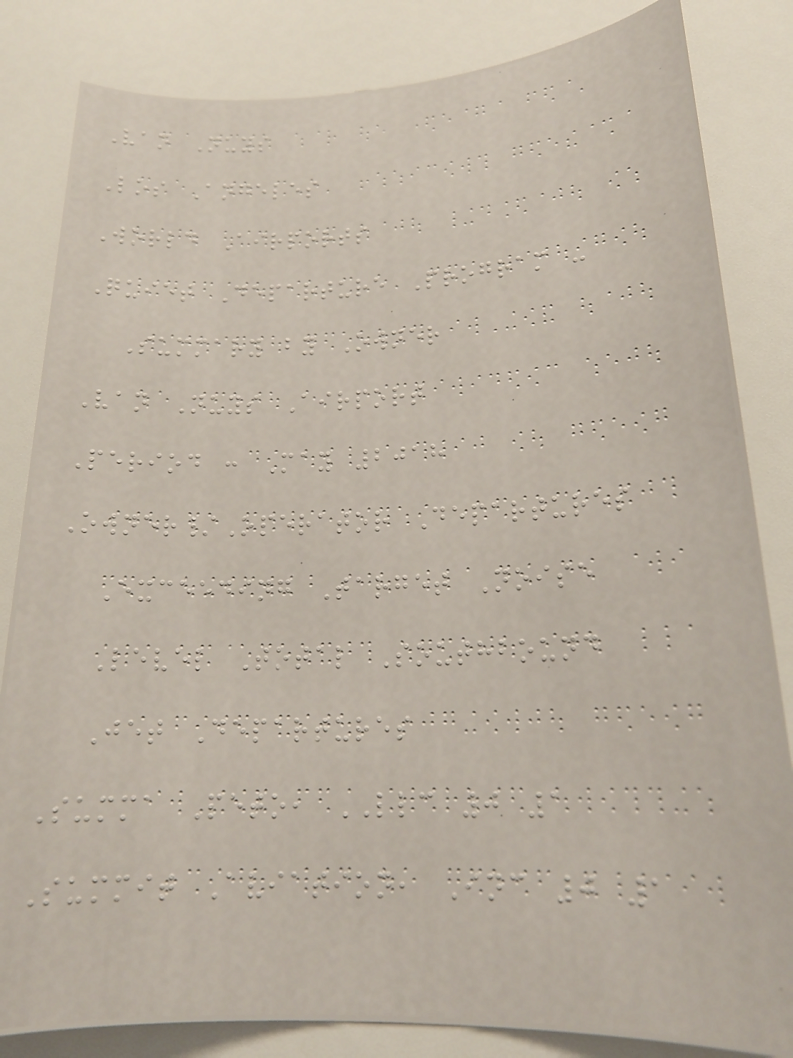Van Nuys
Los Angeles
World Airports
Quiet Departure Program -
Summary by Owner
Van Nuys Airport
Period : May 2018
Owner/Operator Departures
Exceeding Target Noise
Level Total Southbound
Jet Departures
Summa Peto, LLC 0 1
Summit Aviation, Inc 0 1
